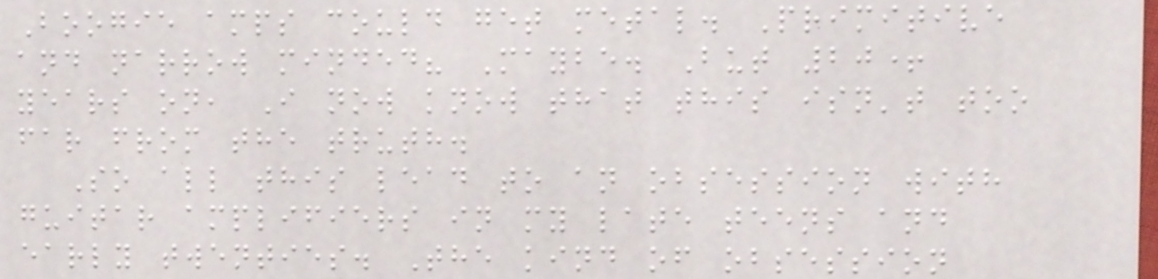Boogie amps could get metal. Primitive
and narrow minded? Maybe. But 20+
years on, I now know that this isn't too
far from the truth.
So all this lead to an obsession with
guitar amplifiers in my late teens and
early twenties. The kind of obsession
